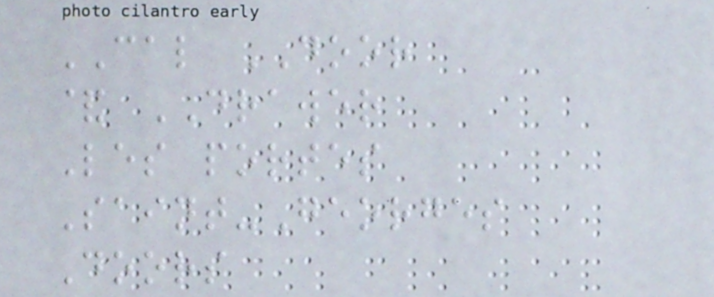CAL DOOR
& DRAWER
Les portes
Saint-Georges
Doors
